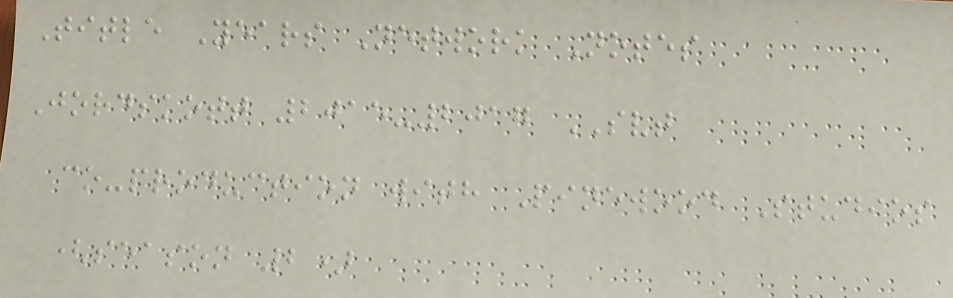Title Years Network Notes
Jordskott 2015-2017 SVT
co-production with Pinewood Studios
(season 2)
